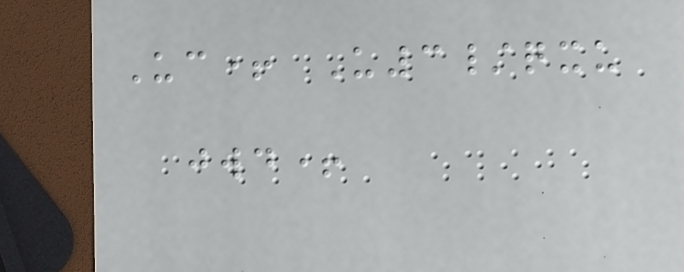Uc+ U3/qxu
jwd+
